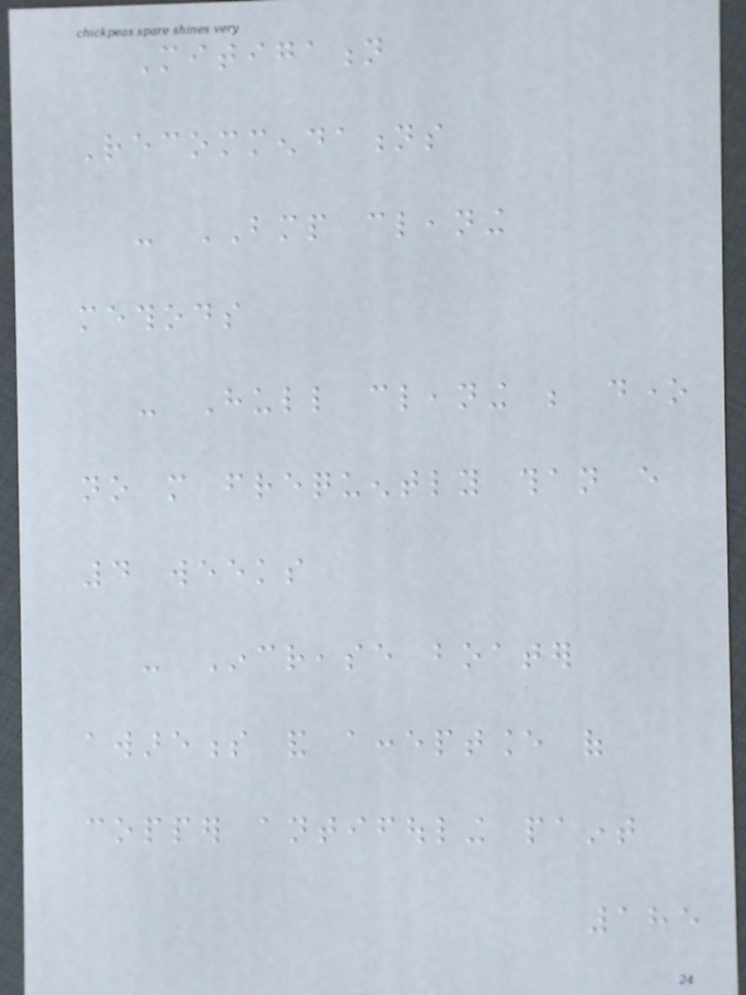Mitigation
Recommendations
- BMP cleaning
methods
- Hull cleaning be done
no more frequently than every
4 weeks
- Increase boater
awareness and acceptance of
copper antifouling paint
185
